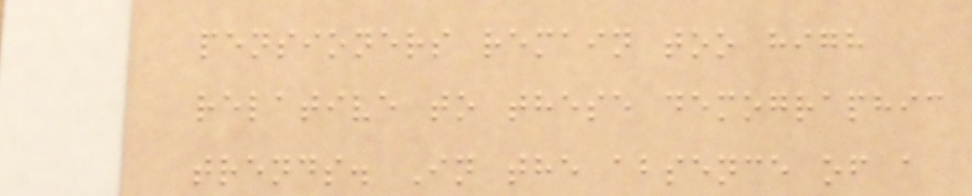pensioners remain too high
relative to these demographic
trends. In the absence of a
